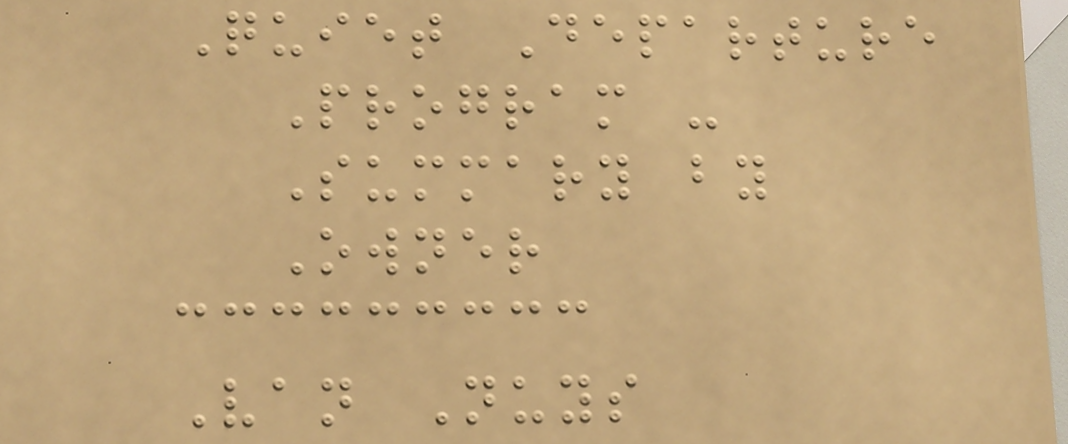Quiet Departure
Program -
Summary by
Owner
Van Nuys
